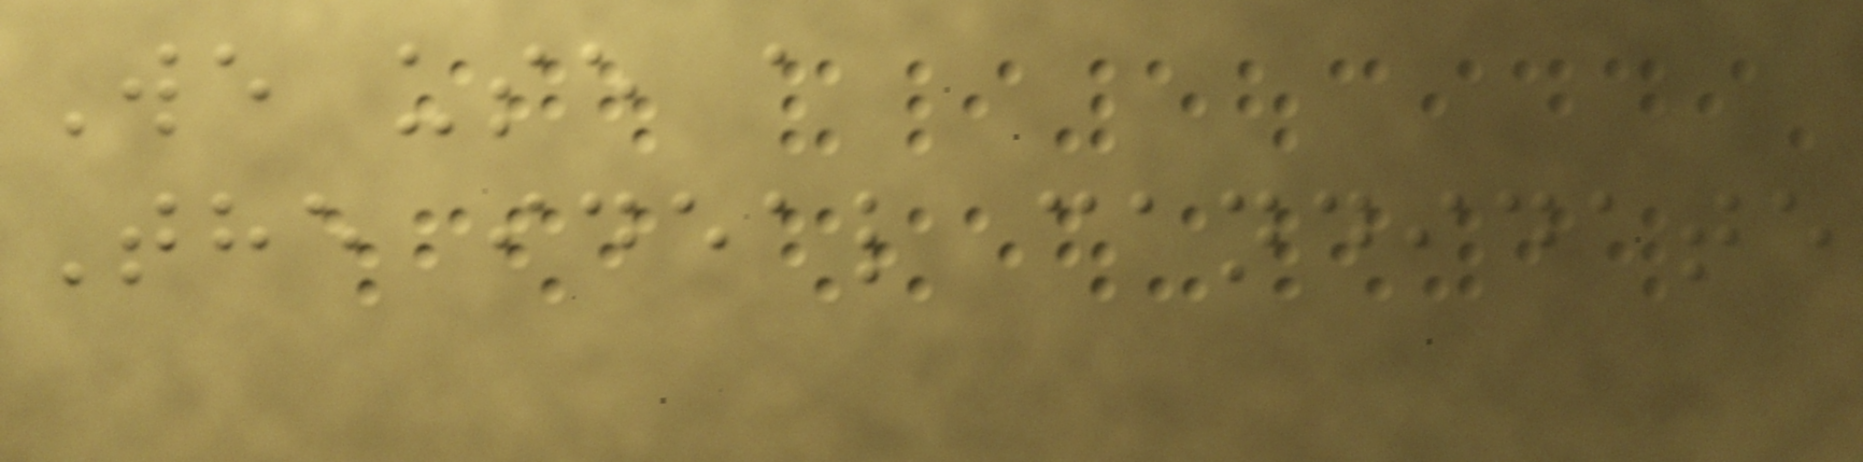We use a
The ideal candidate
